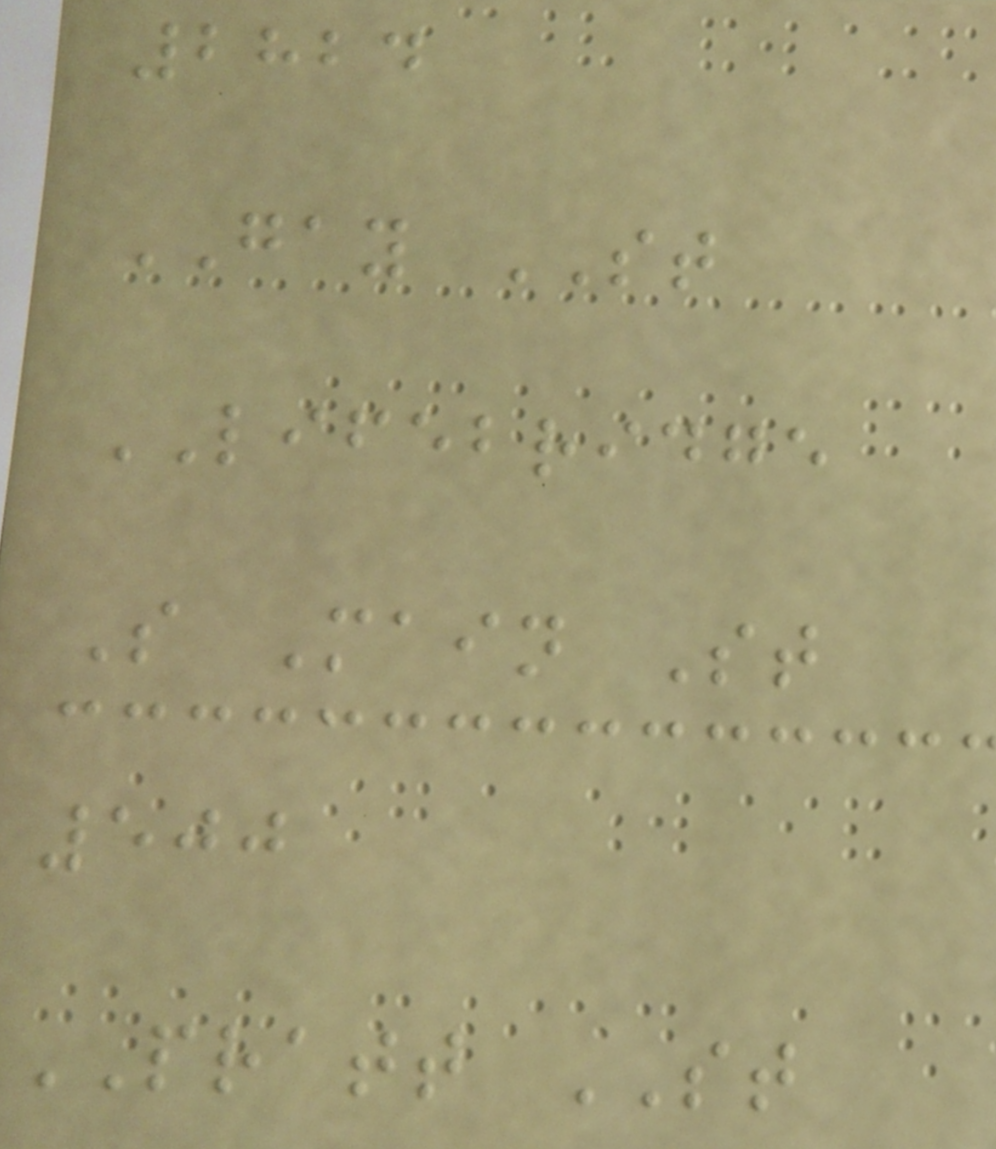2824
GAY ST
LIFEBRIDGE
S Main St
500
PRATT ST
